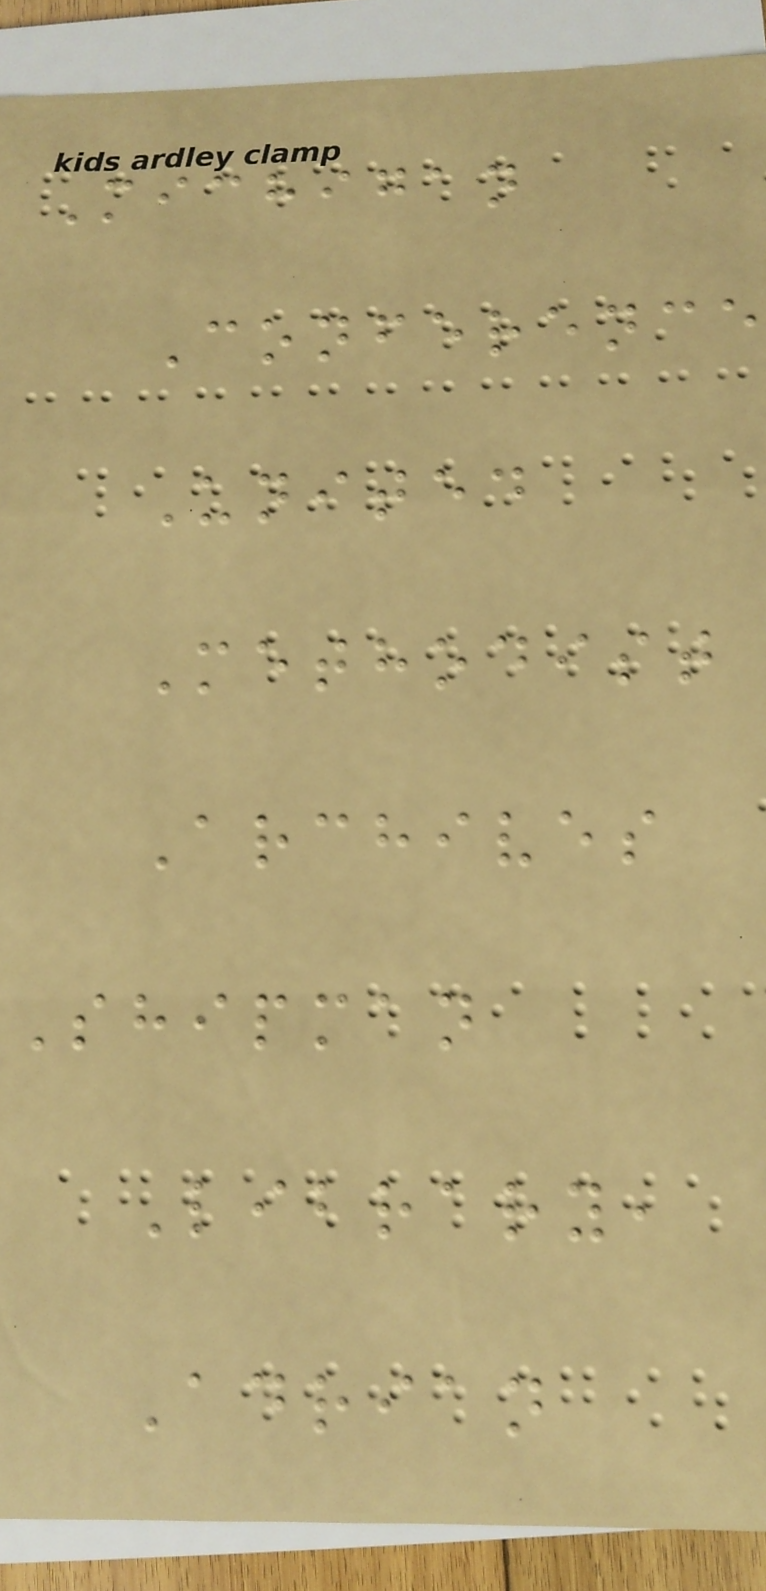Michigan
Conference
United
Methodist
Archives
Shipman
Library,
Adrian
